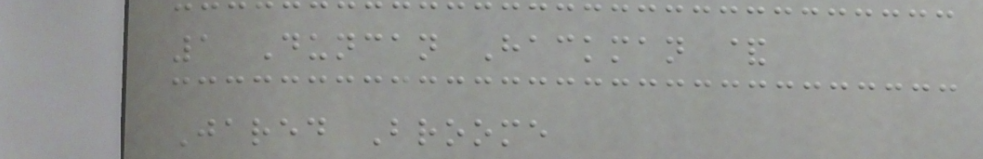1 Duncan Hackman &
Jared Broome
